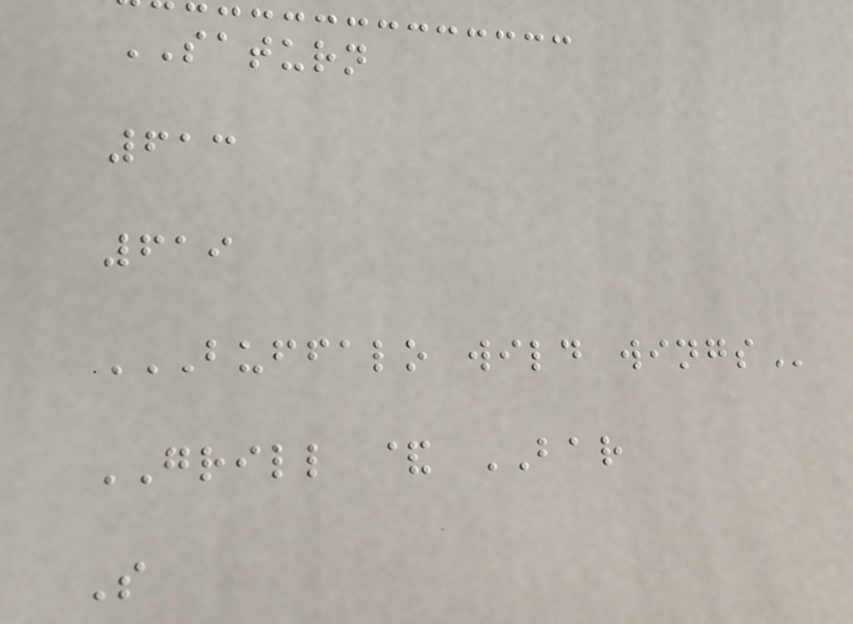SATURN
613
619
BUFFALO WILD WINGS
GRILL & BAR
S
